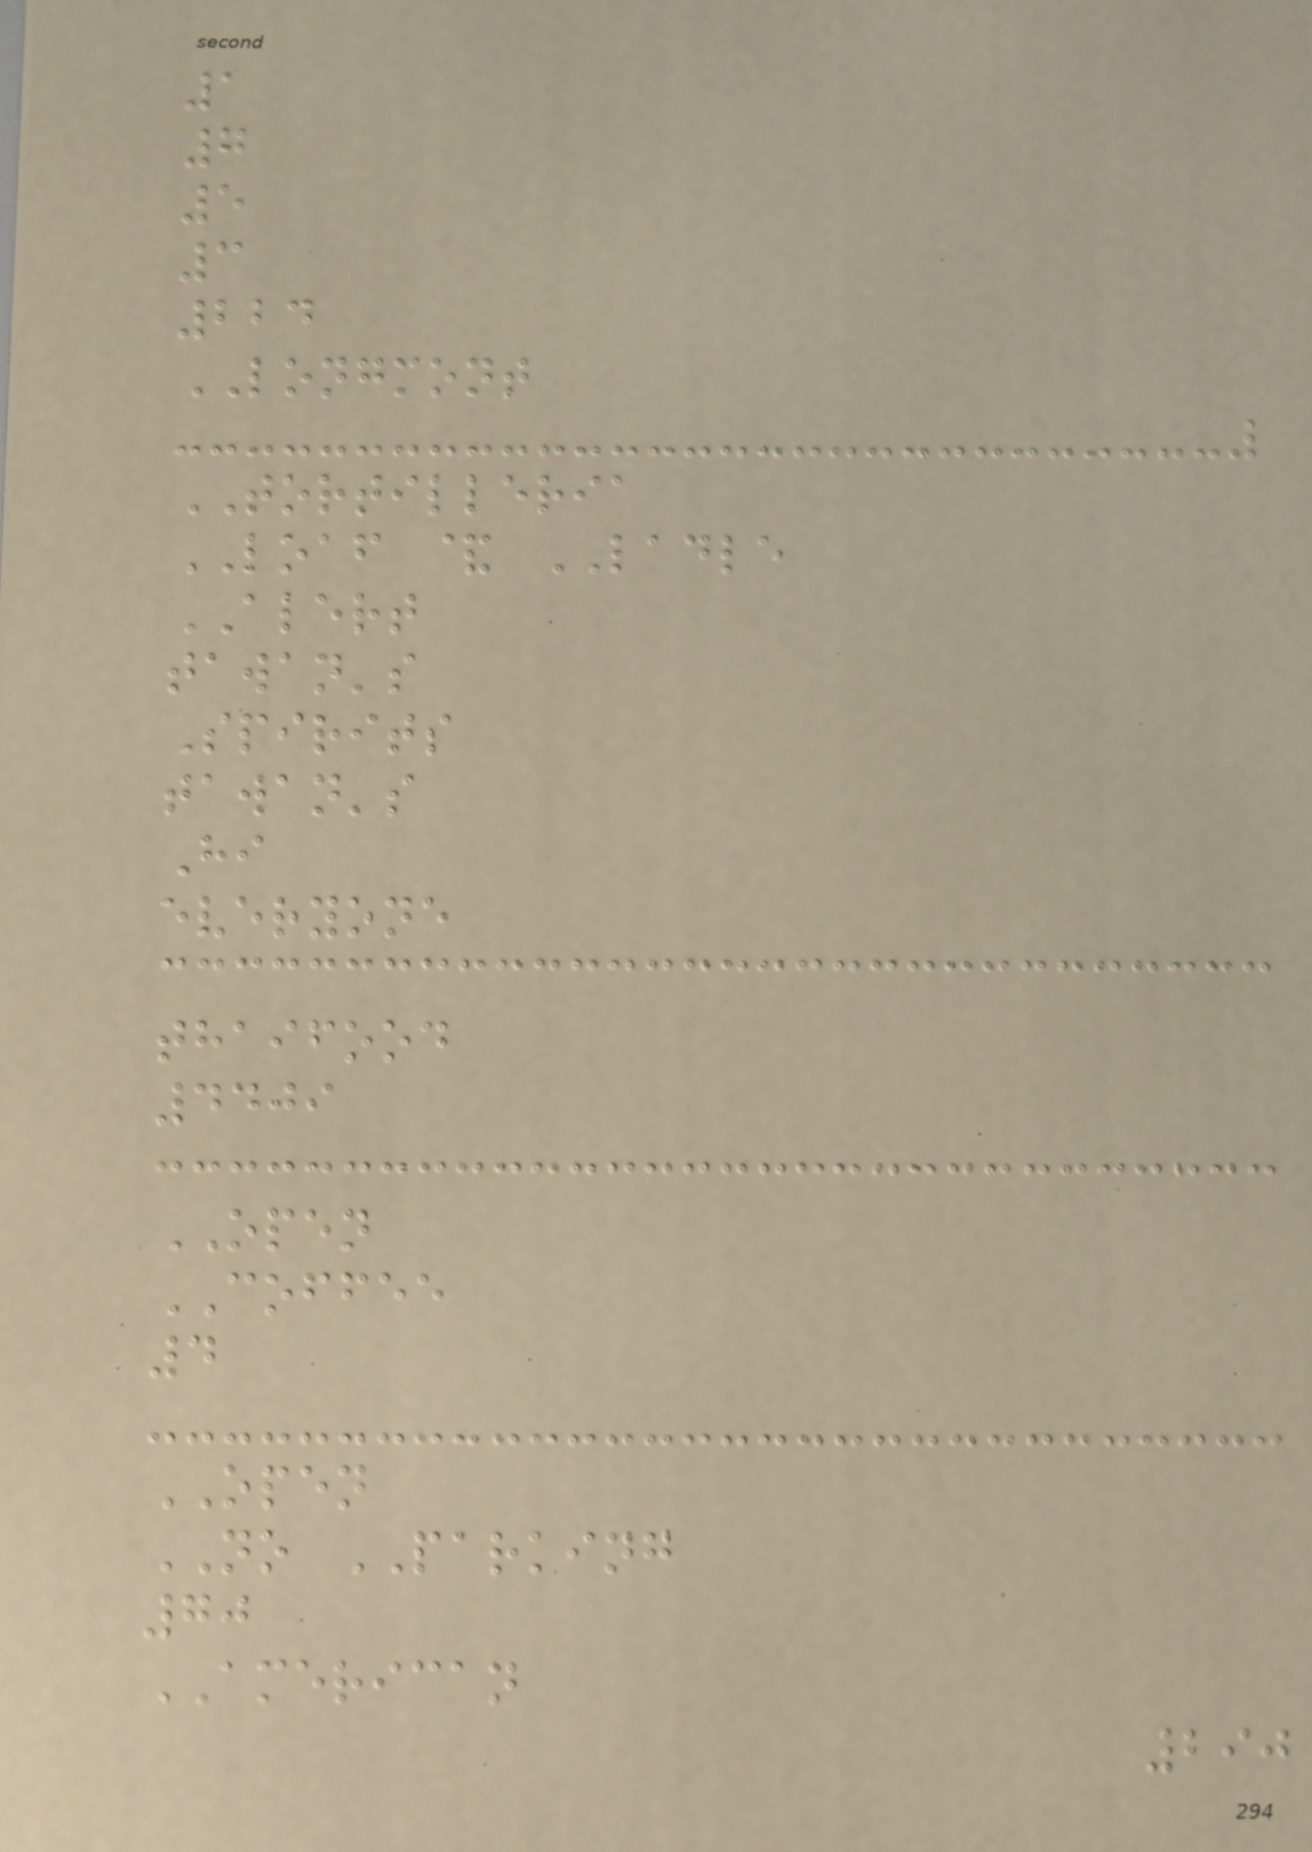1
7
5
3
224
LONGMONT
TORTILLERIA
LOAF & LADLE
ALERT
tawan's
Spirits
tawan's
Hi
everyone
thaifood
4409
OPEN
COFFEE
4
OPEN
NO PARKING
70
AMERICAN
290
